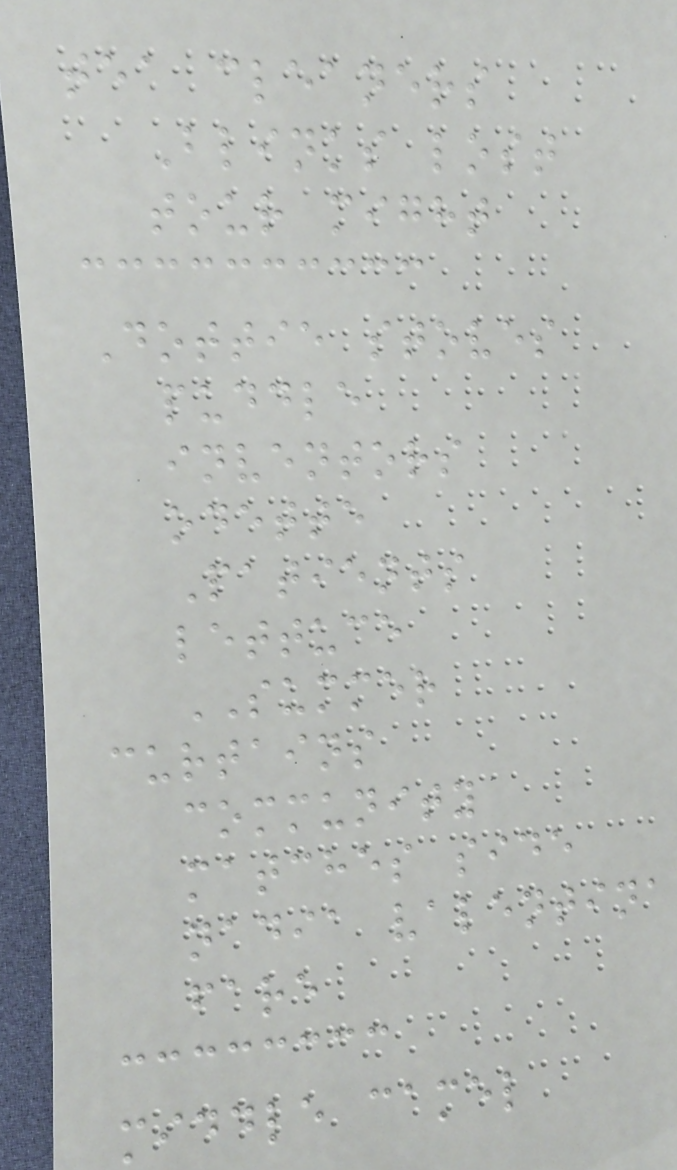tea cleaners
Blinks lost
tour might
Dottie stoves
puddle
inventors
odette
Patients
lettuce
SUMMER
curtains
community
matches side
nadia valentina
fare
middle camel
